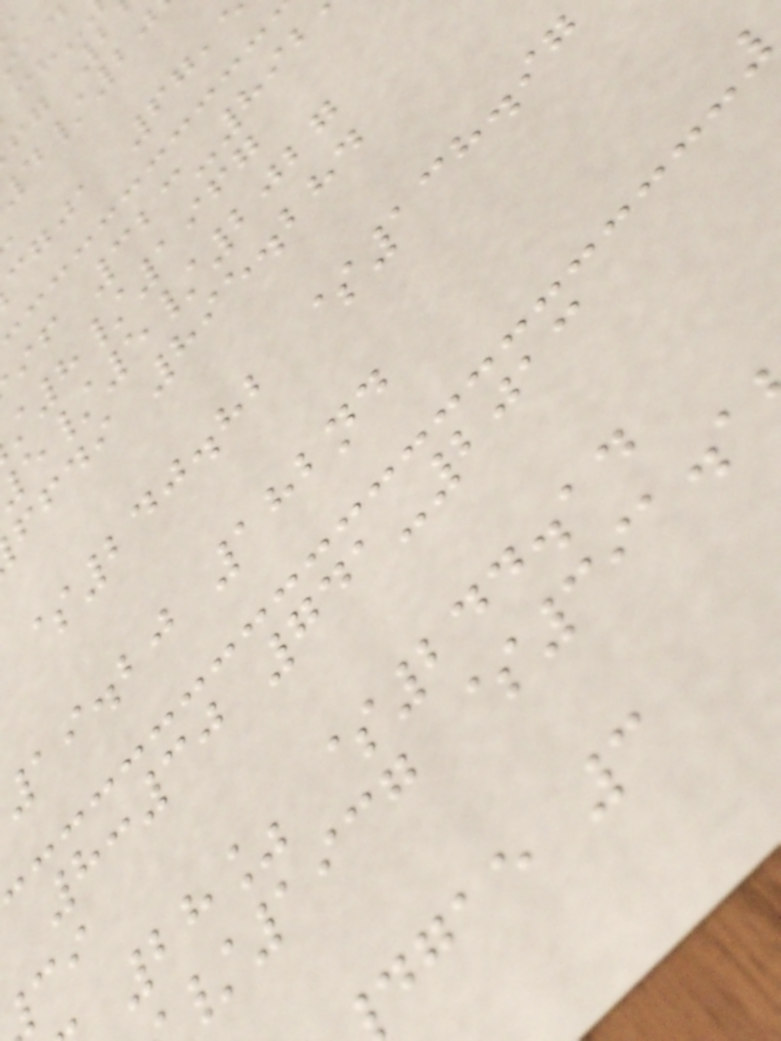cgja 67,
if 323-892
8/1967
/5/2027
ffdi 895.284
$240.82 $138.97
19.20 182nd
8:30 741-2013
28% $244.14
/1937 $391.1
dgae 3
